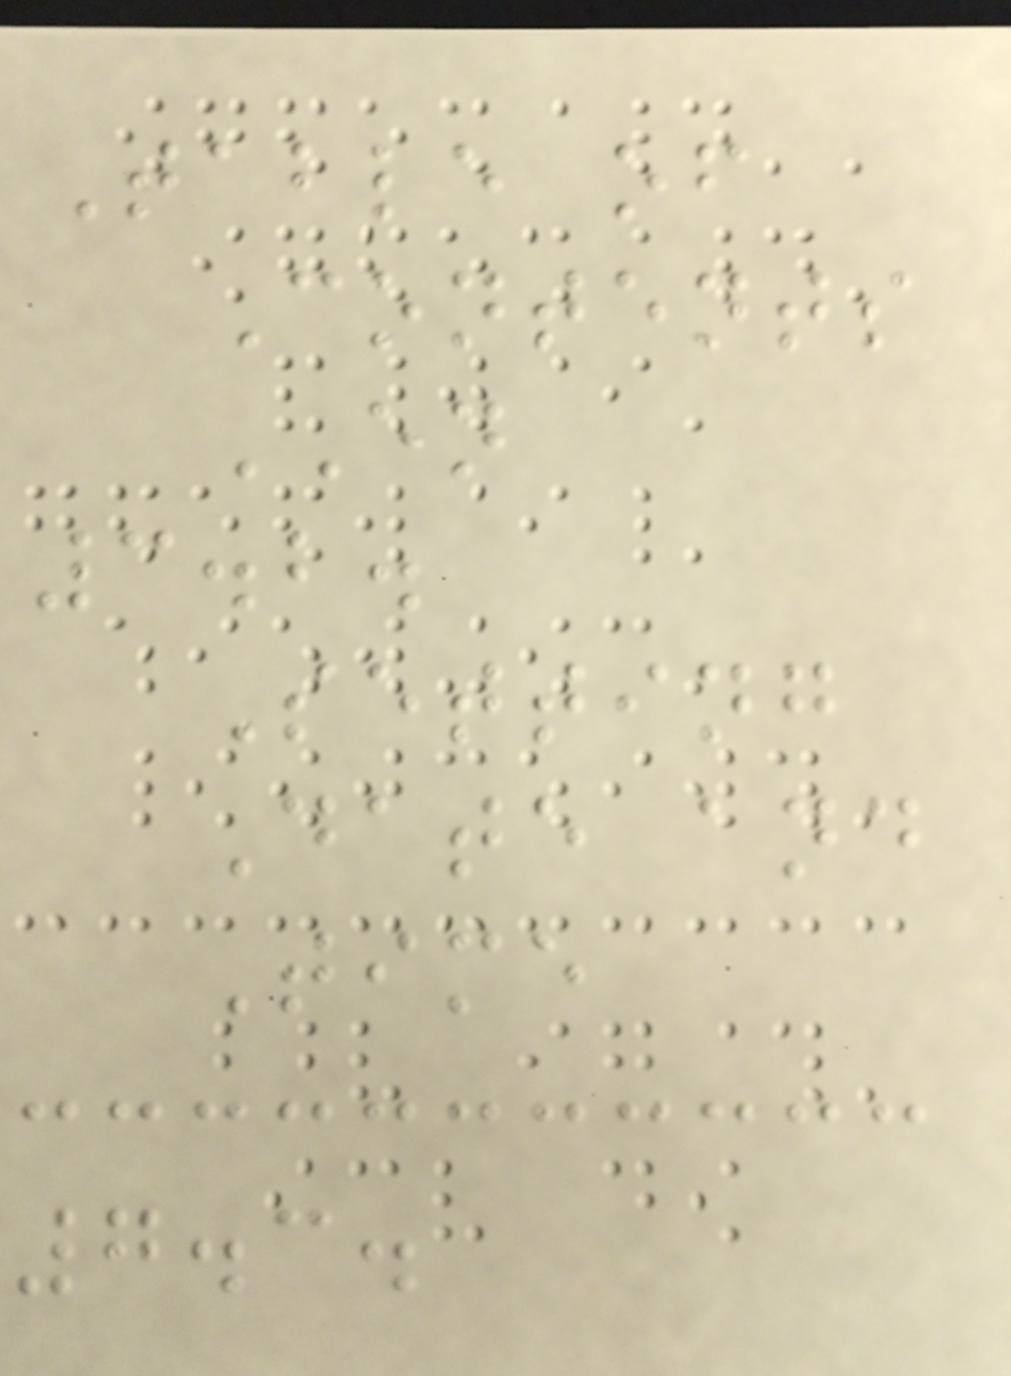Table of
Contents
EN
3.2.
Setting
Date and
Time
7.3.
